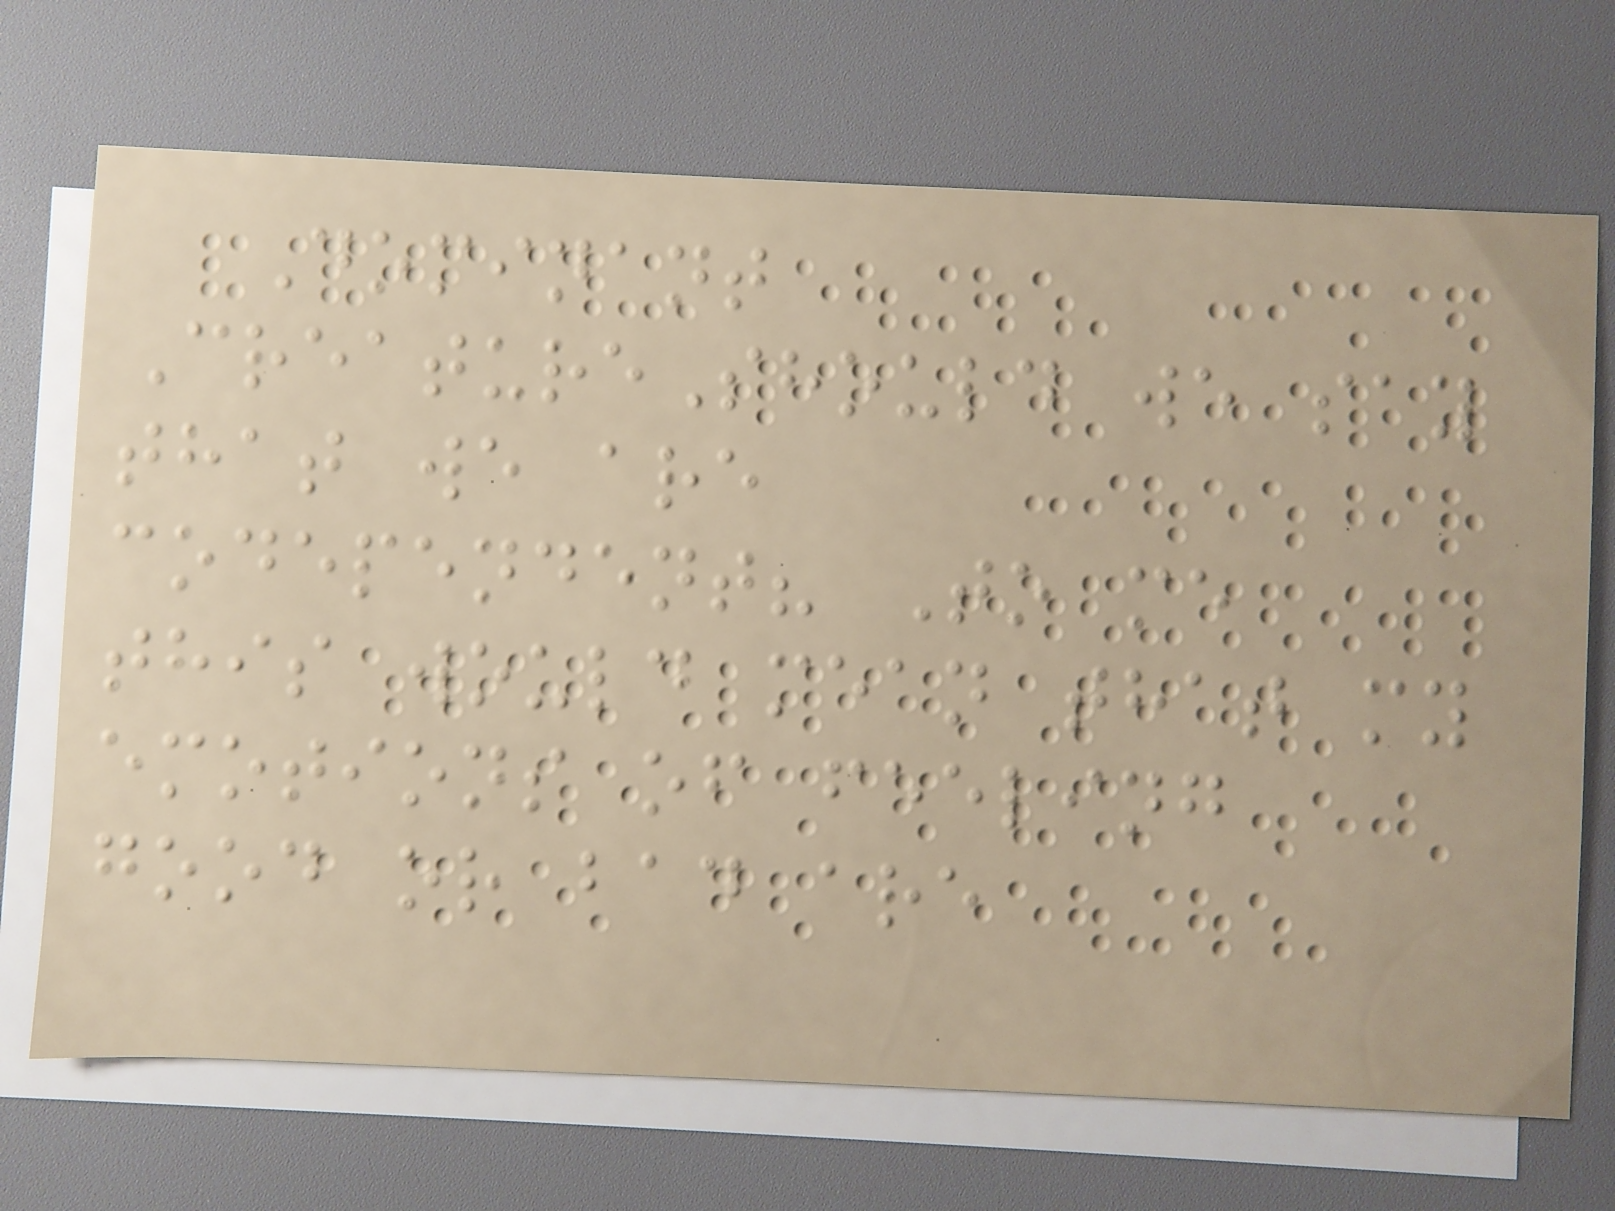Dominant
CreatureShould we say
that we are
codependent? To me
this would mean that my
emotions of feeling
good or bad are
